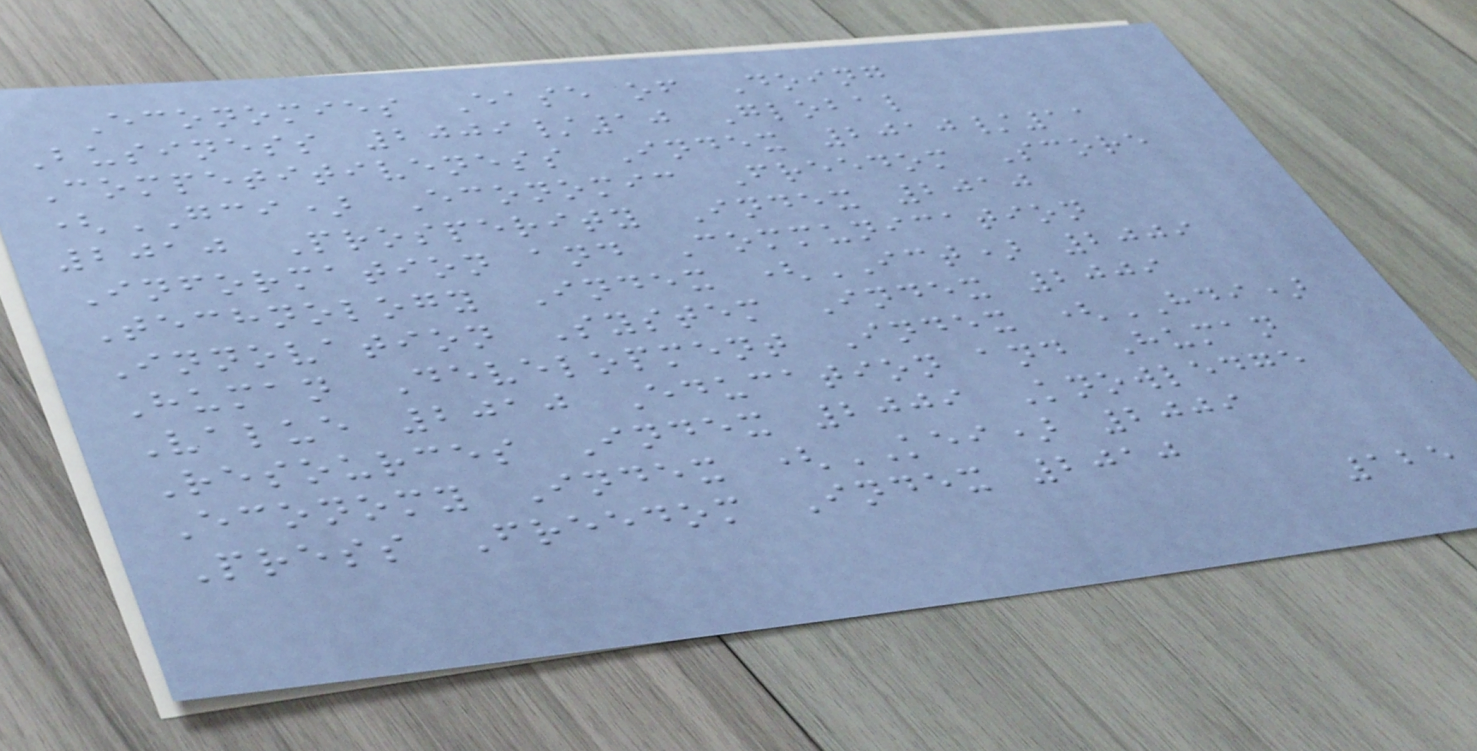Economies Ease of Doing
Business 2009/10 Global
Competitiveness Index 2010/11
(GCI) Economic Freedom Score
2010 Prosperity Index 2010
Information and Communication
Technology Index (ICT) 2009
Innovation System Index 2009
Human Development Index (HDI)
Value 2010 Education and Human
Resources Index 2009 Knowledge
Economy Index (KEI) 2009
Press Freedom Index 2010
125
